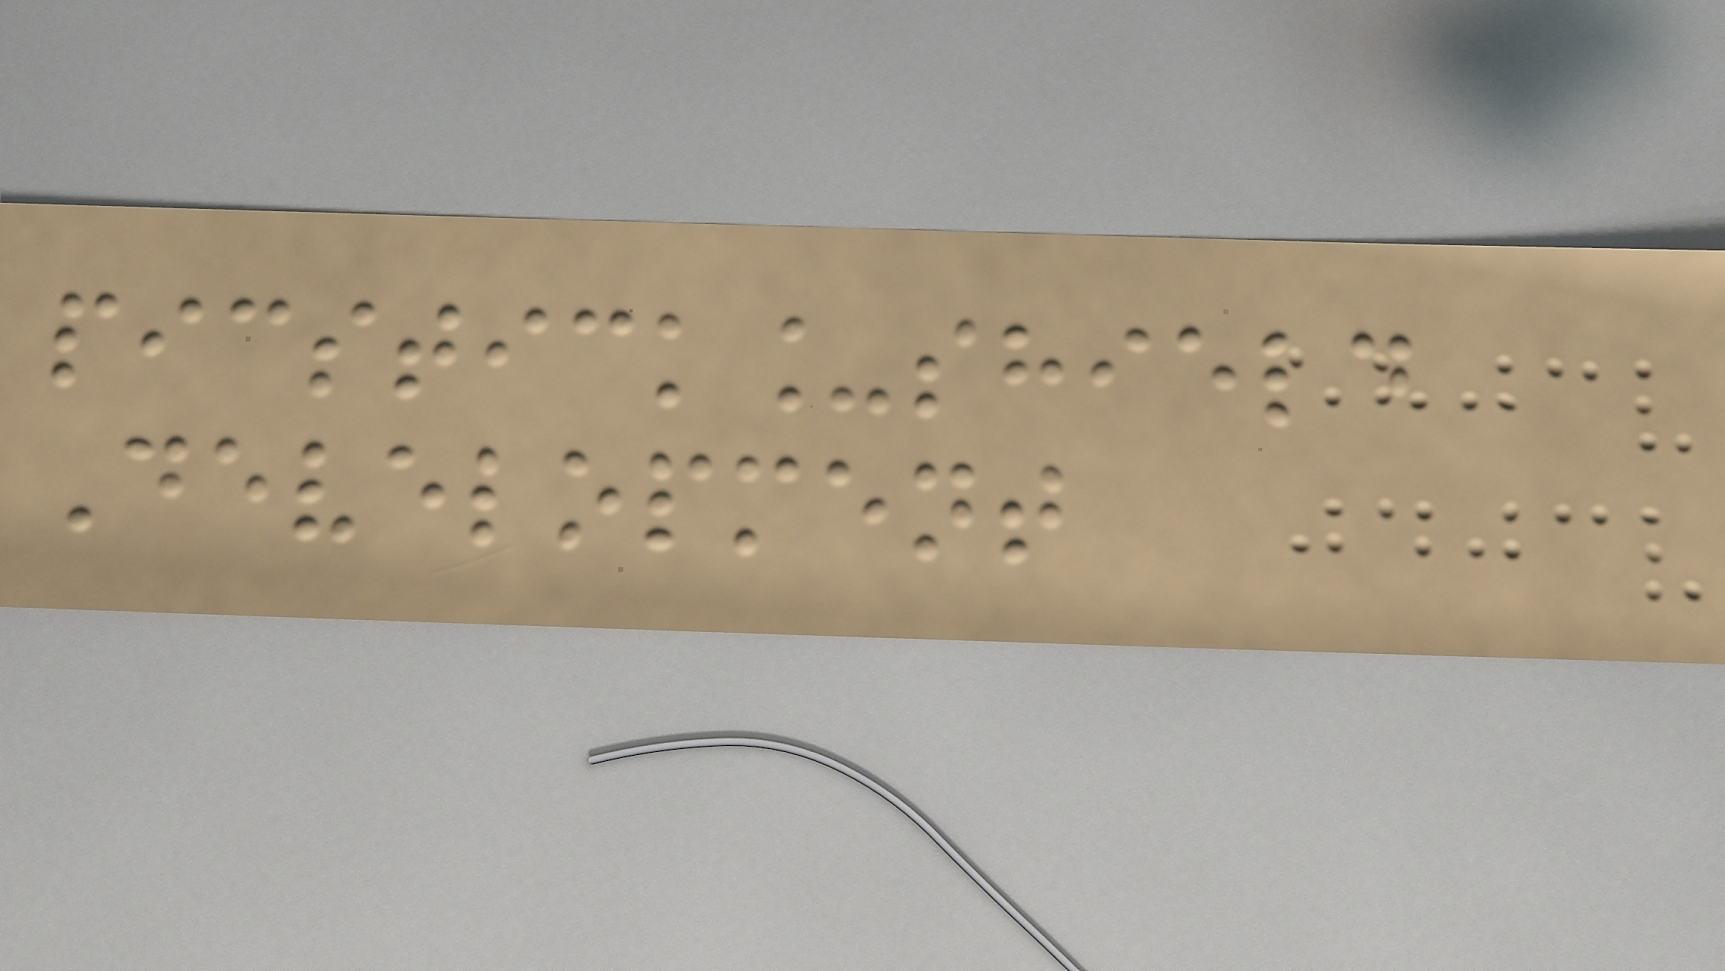picstick_shield
Development
